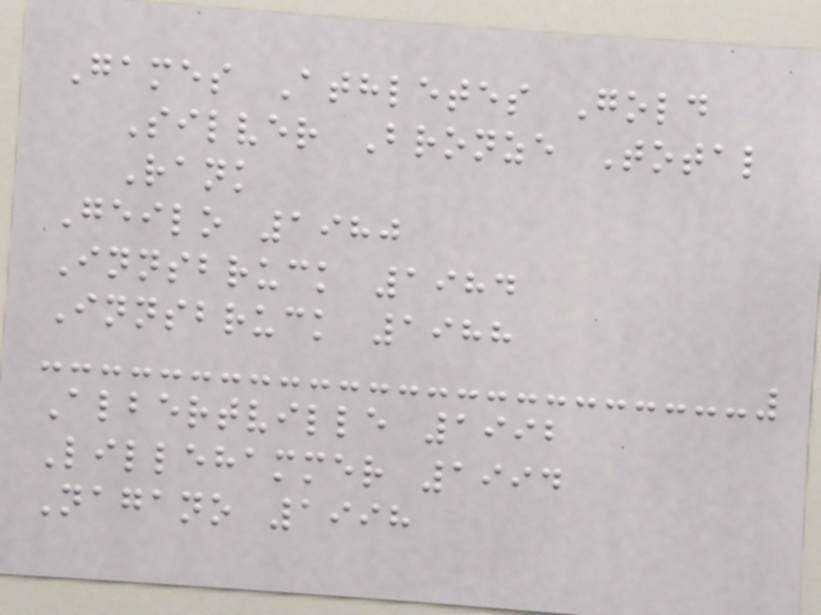Games Athletes Gold
Silver Bronze Total
Rank
Geilo 1980
Innsbruck 1984
Innsbruck 1988
Albertville 1992
Lillehammer 1994
Nagano 1998
